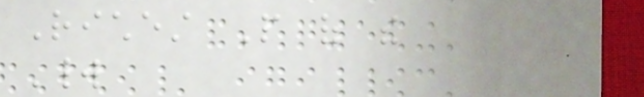Richest People of the
World
